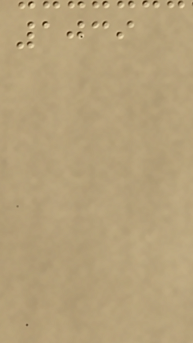1039
